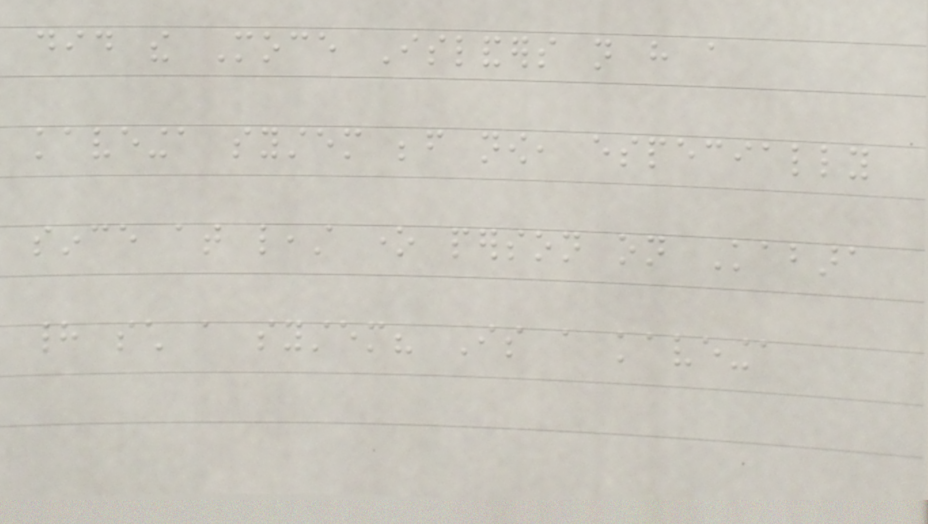did the Moce Islanders not have a
kaveinga system before now, especially
since at least one person on Kabara
had such a system? Is a kaveinga
